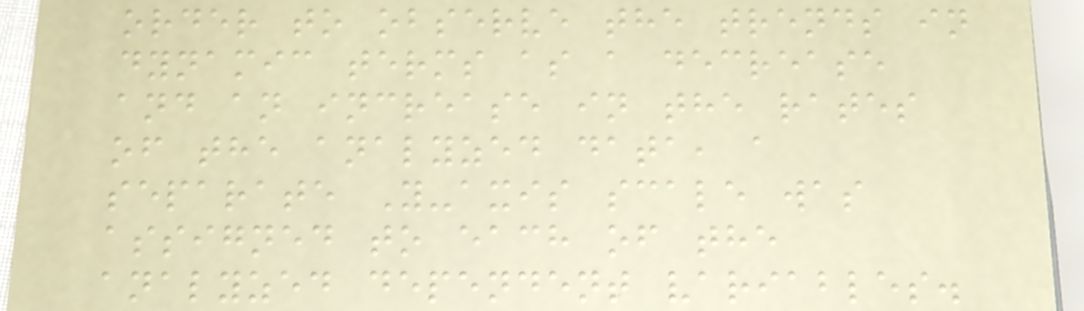order to observe the trends in
dynamic terms as a decrease
and an increase in the rates
of the analyzed data, a
separate Y-axis scale was
assigned to each of the
analyzed dependent variables.
